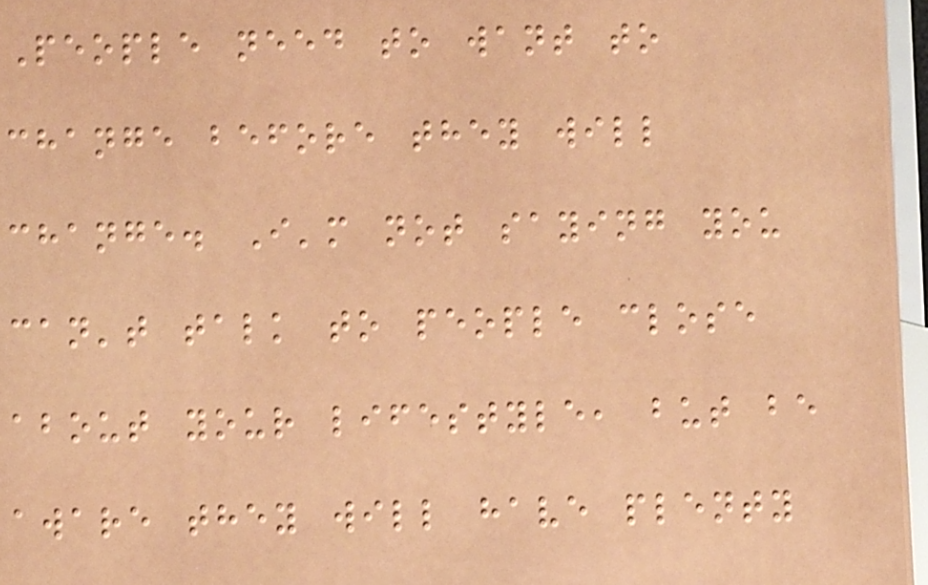People need to want to
change before they will
change. I'm not saying you
can't talk to people close
about your lifestyle, but be
aware they will have plenty
